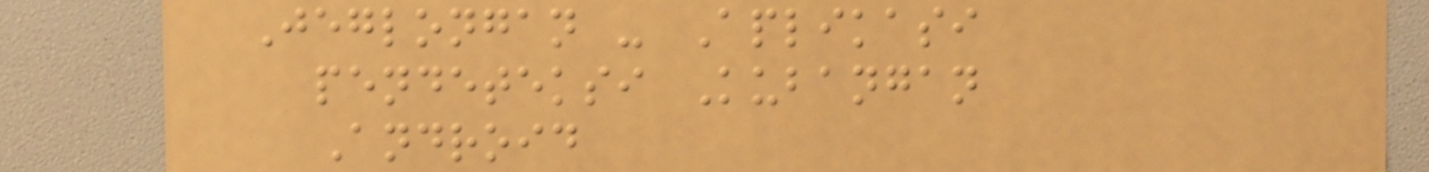Jeglongan - Aplikasi
pendeteksi Kubangan
Android
